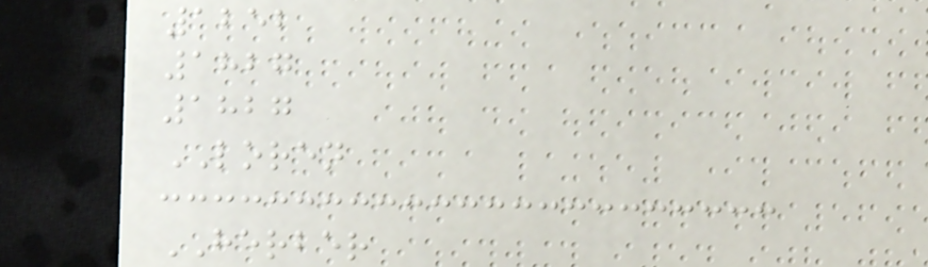1252
1827
1827
LOREN
HERBER
